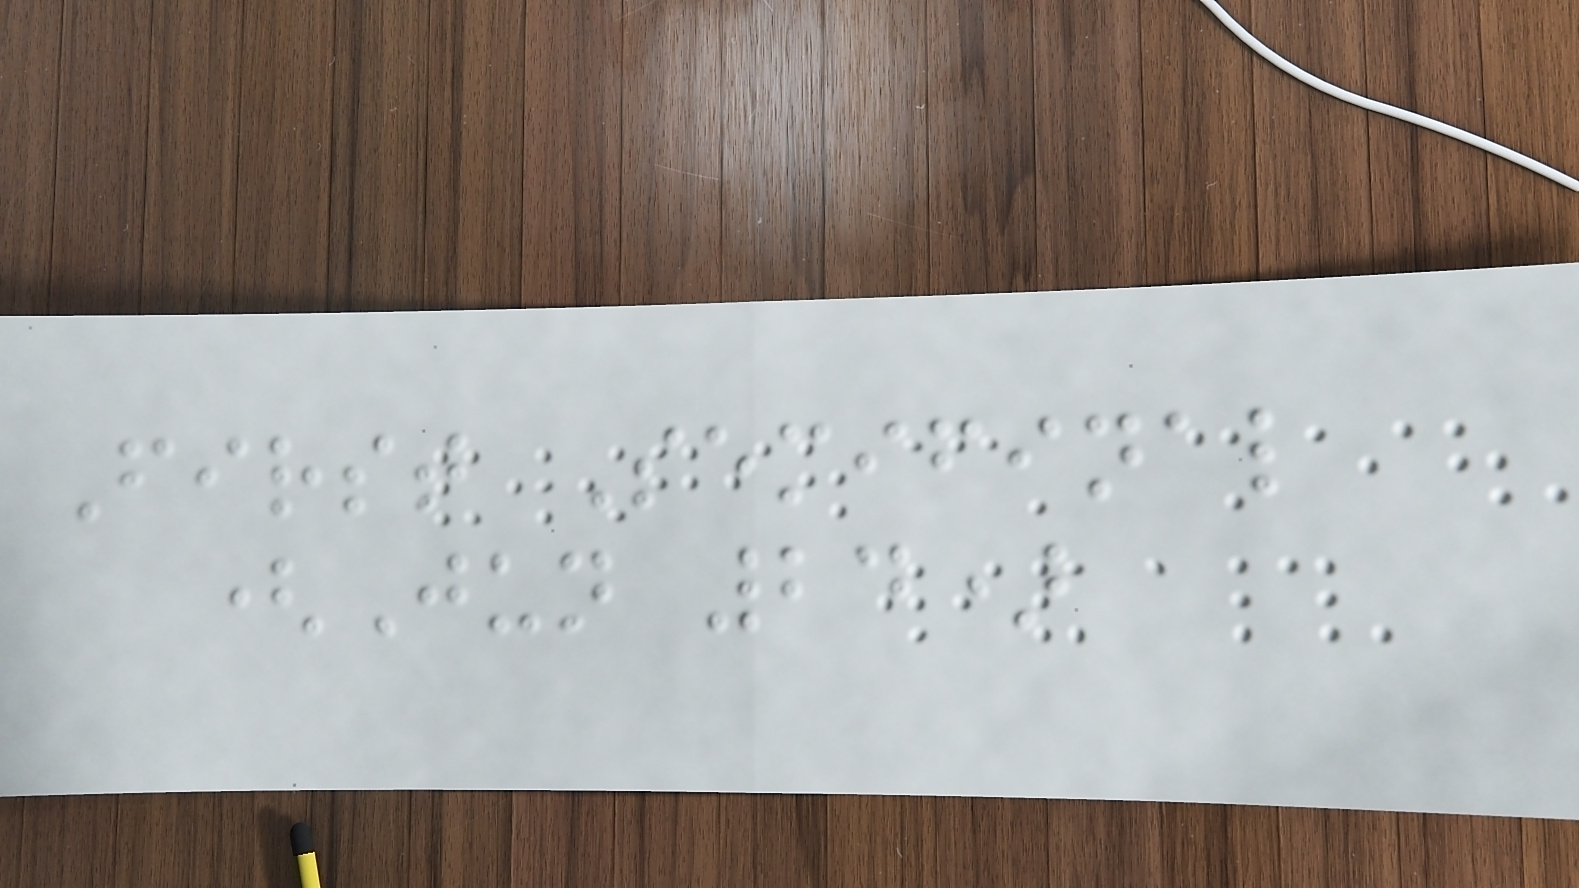First Semifinal
(Jun 24)
